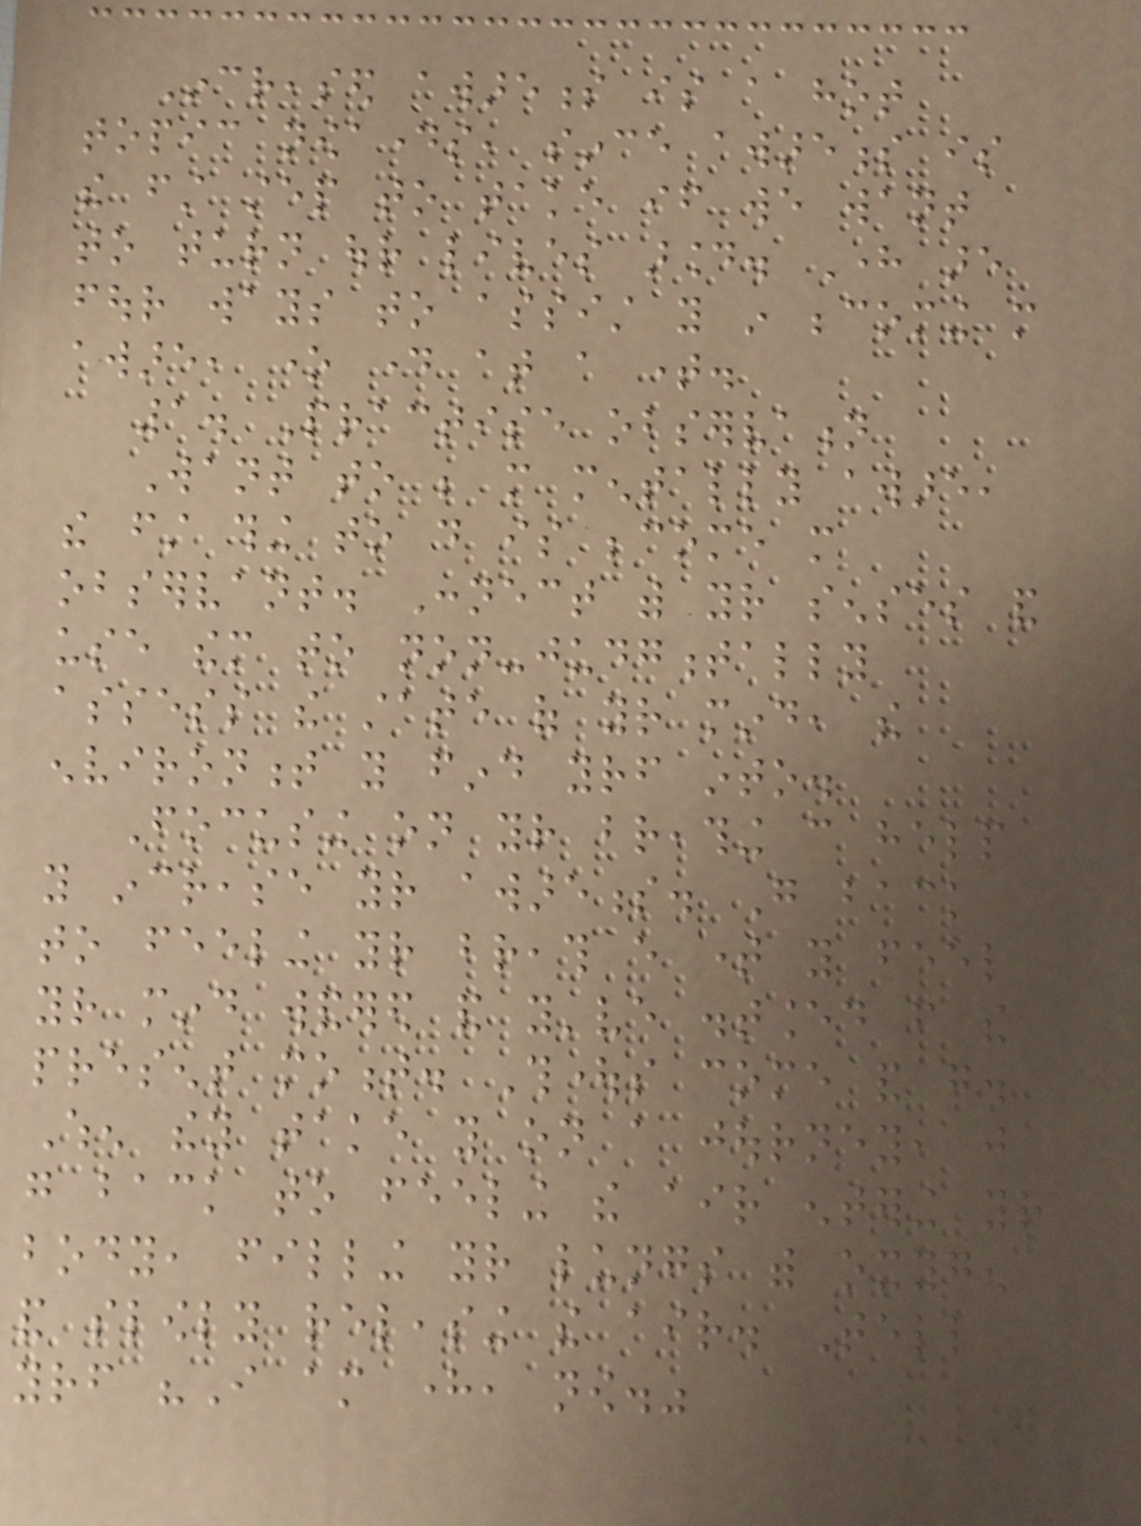Increased awareness is a hot
topic nowadays, since awareness is
the first step to take if we want
to turn our lives around. Here are
four ways to assist you in becoming more
aware, one day at a time.
1. Practise observation
Want to be more mentally aware,
the first thing to do is become more
observant. Connect with your senses and
use them to non-judgmentally
assess the state of your mind, the
environment you find yourself into.
Focusing on your breathing can help
you increase your awareness. Go back
to feeling your breath every time you feel
your mind wandered and you've distanced from the
present moment. Thoughts come and go.
When they take you on a journey, just
go back to feeling the air entering your
body, filling your lungs with oxygen
and slowly releasing the air. Tell
yourself "I am here, now."
